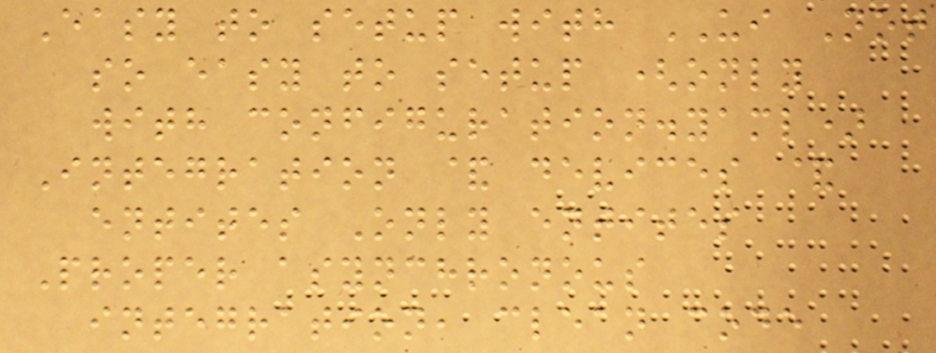Easy to setup with UI Not
so easy to setup (only
with configuration.yaml)
Integration & devices &
entites Only entites
Proper asynchronous
integration, clean code
